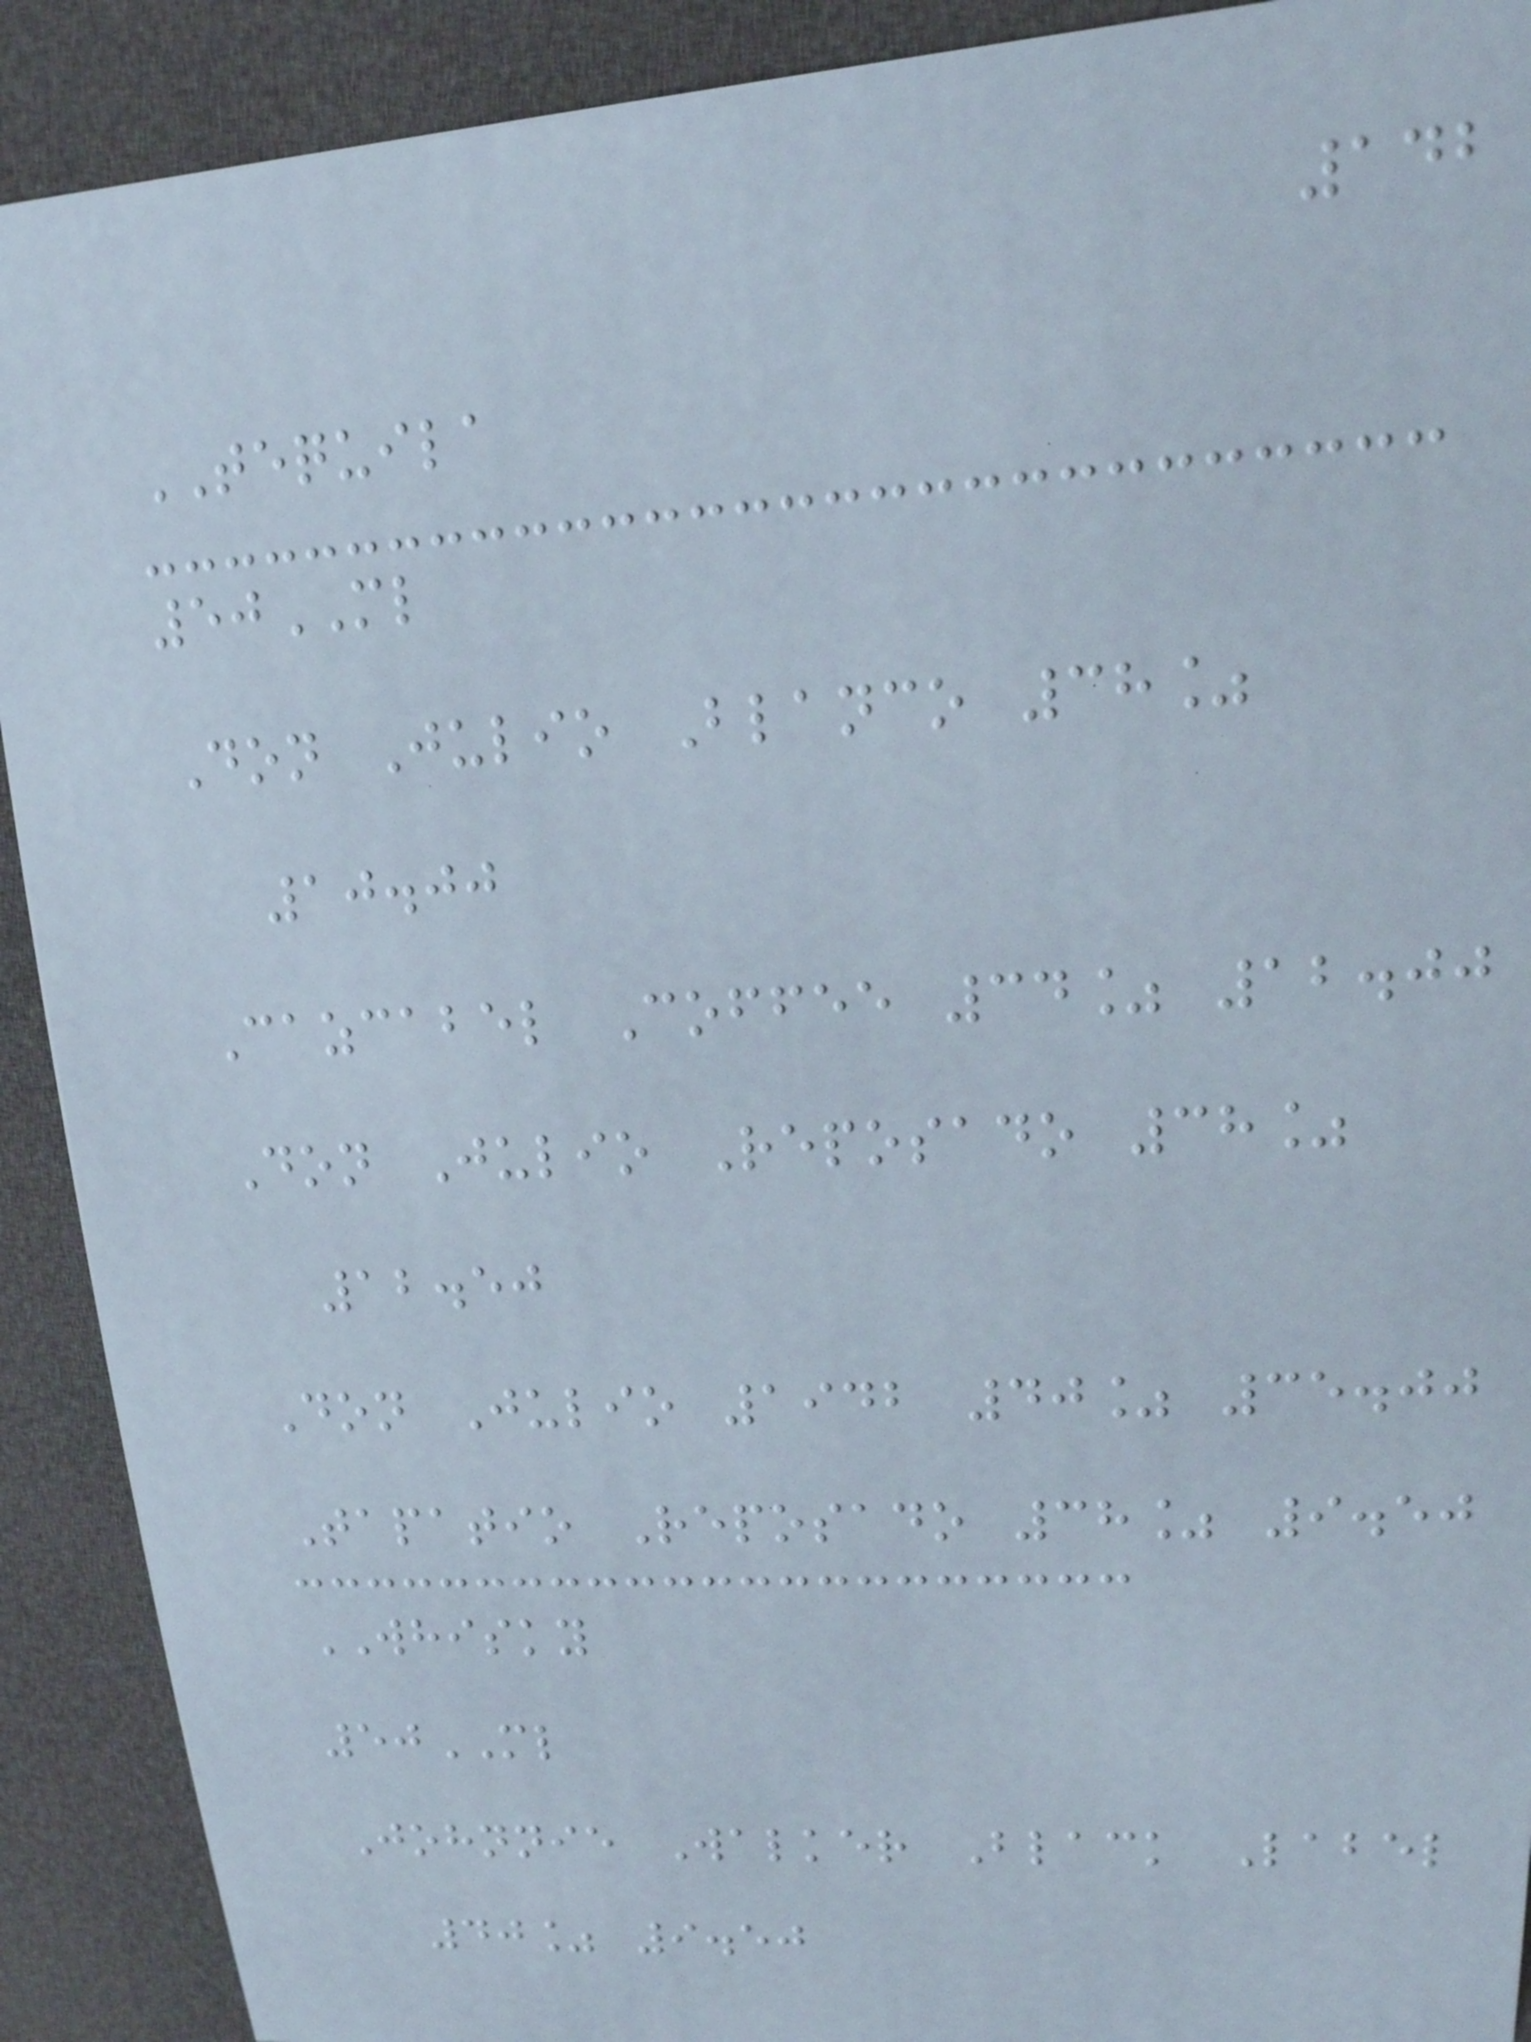142
TEQUILA
50ML
Don Julio Blanco 38%
10.00
Cazcabel Coffee 34% 12.00
Don Julio Reposado 38%
12.50
Don Julio 1942 40% 35.00
Tapatio Reposado 38% 9.50
WHISKY
50ML
Johnnie Walker Black Label
40% 9.50
